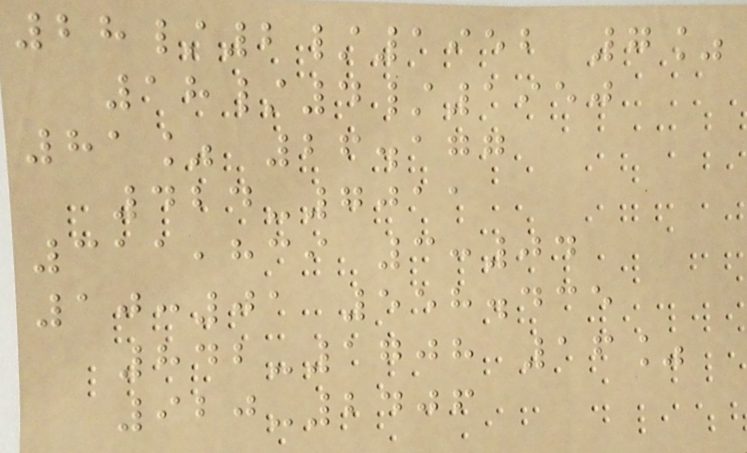28/2/1952 7%
18/4/1950
81% 26.177
424-7011
311,839 3:04
10:01 558.435
842-1708 16%
920-2406
